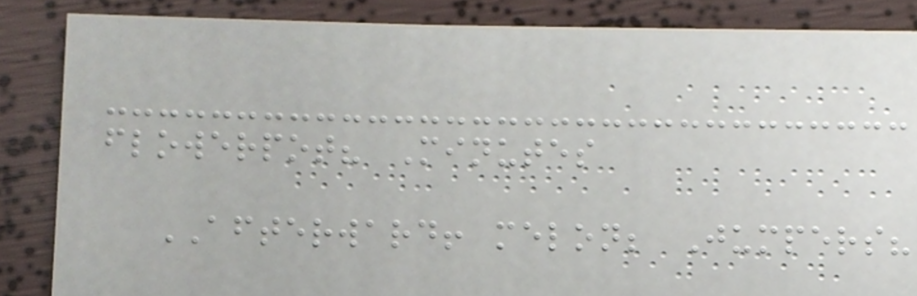flowerpot? Minutes
AFTERWARD! melon; Jumpers?
